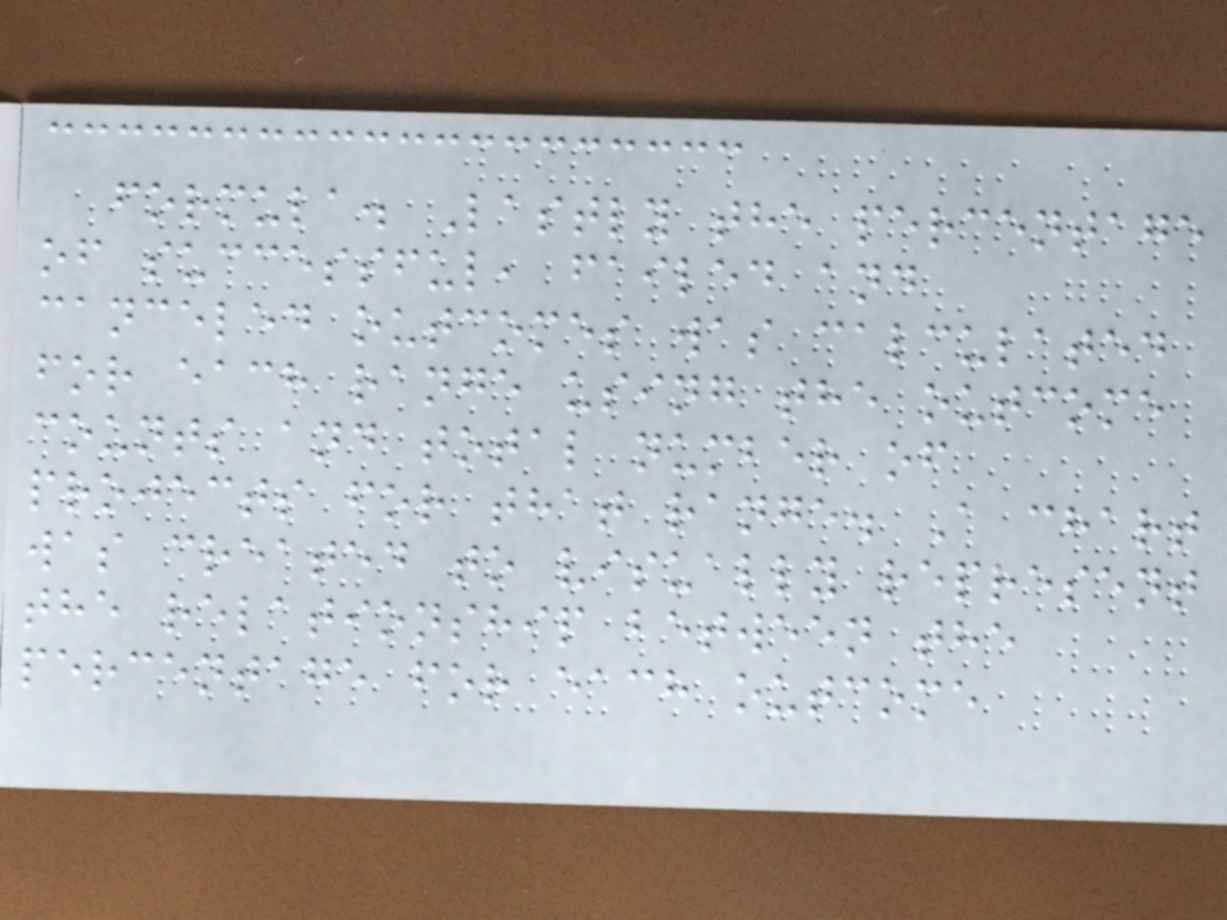formula. Lastly the percentage
of successful, failed and
canceled outcomes was calculated
for each range using the outcome
counts and total number of
projects for that range. A chart
was created to visually represent
the relationship between the
percentage for each outcome
